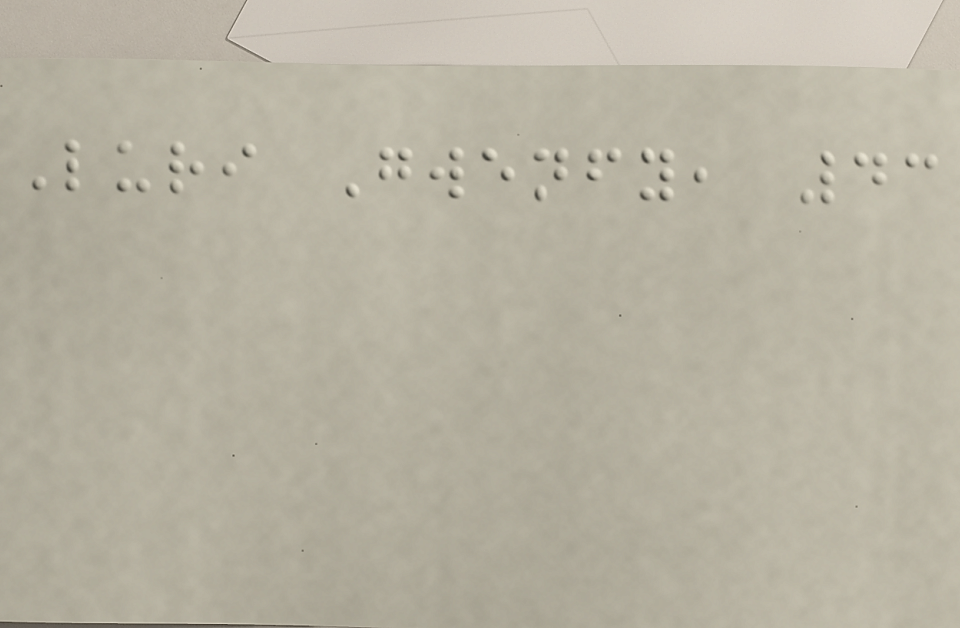Luri Gwenfy, 43
